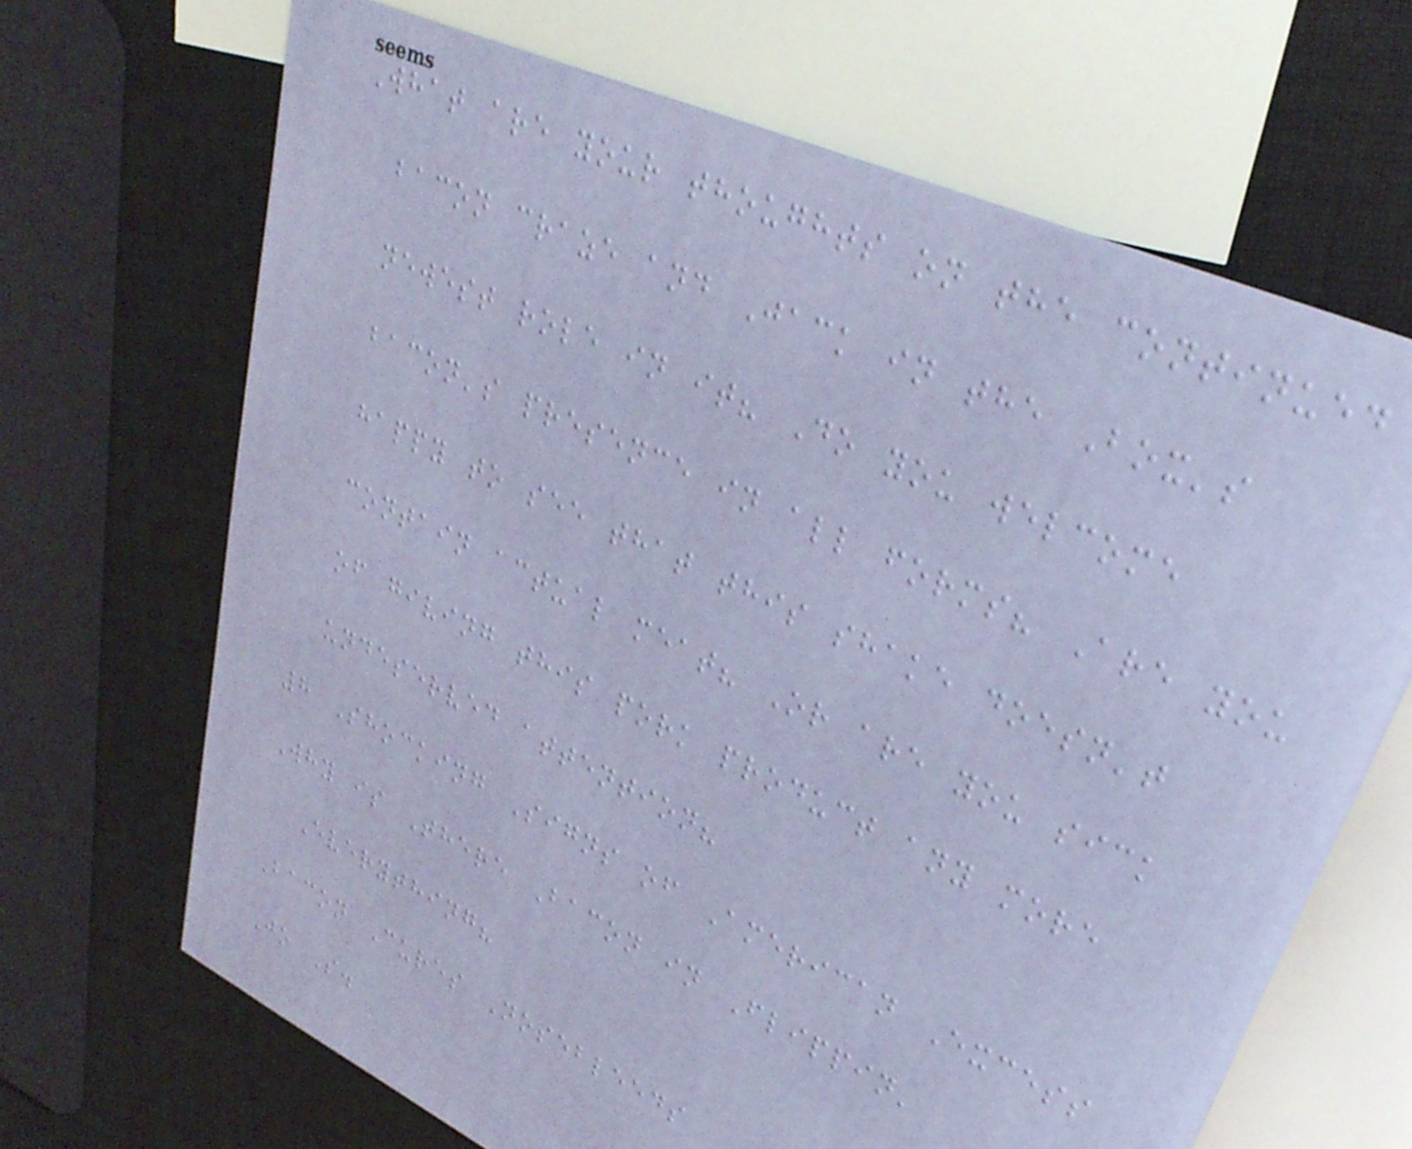What are your thoughts on the continued
bacon craze and Jack in the Box's
newest role in it? Do you welcome
bacon's presence in all forms? Are you
happy to see that this shake doesn't
contain actual meat? Or are you sick
of giving this pork product any more
undeserved attention?
8 Shocking Signs of American Excess
Why is There Bacon in Flippin'
Everything?
Bacon Cures Nosebleeds
Jo S.
